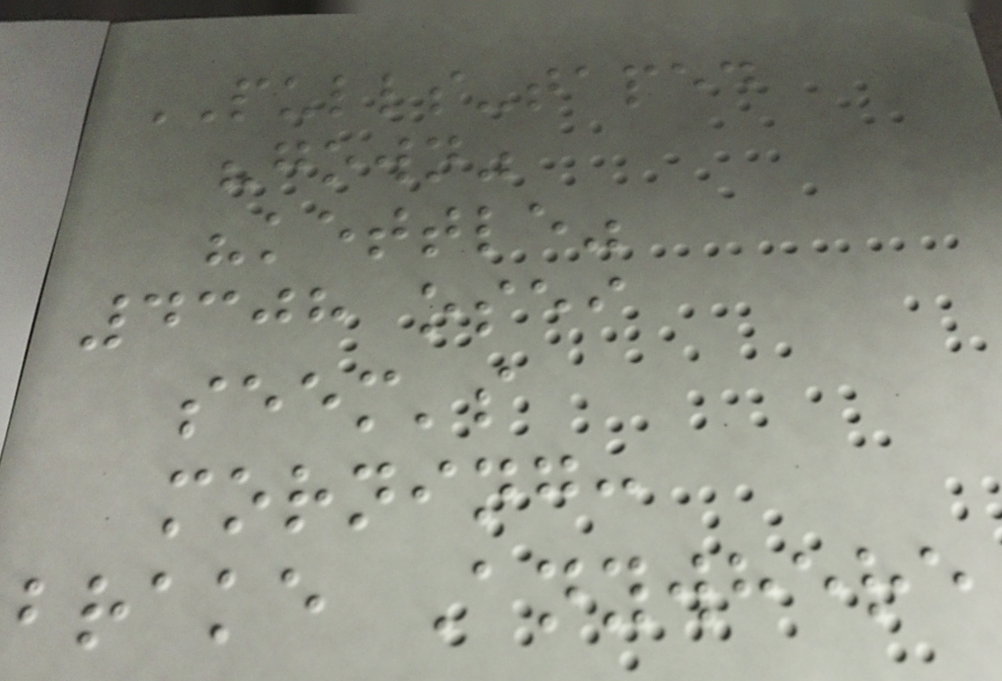PULLS-taped
"gown"
"kettle"
4308 osei
seem's
morning:
brake Anywhere
